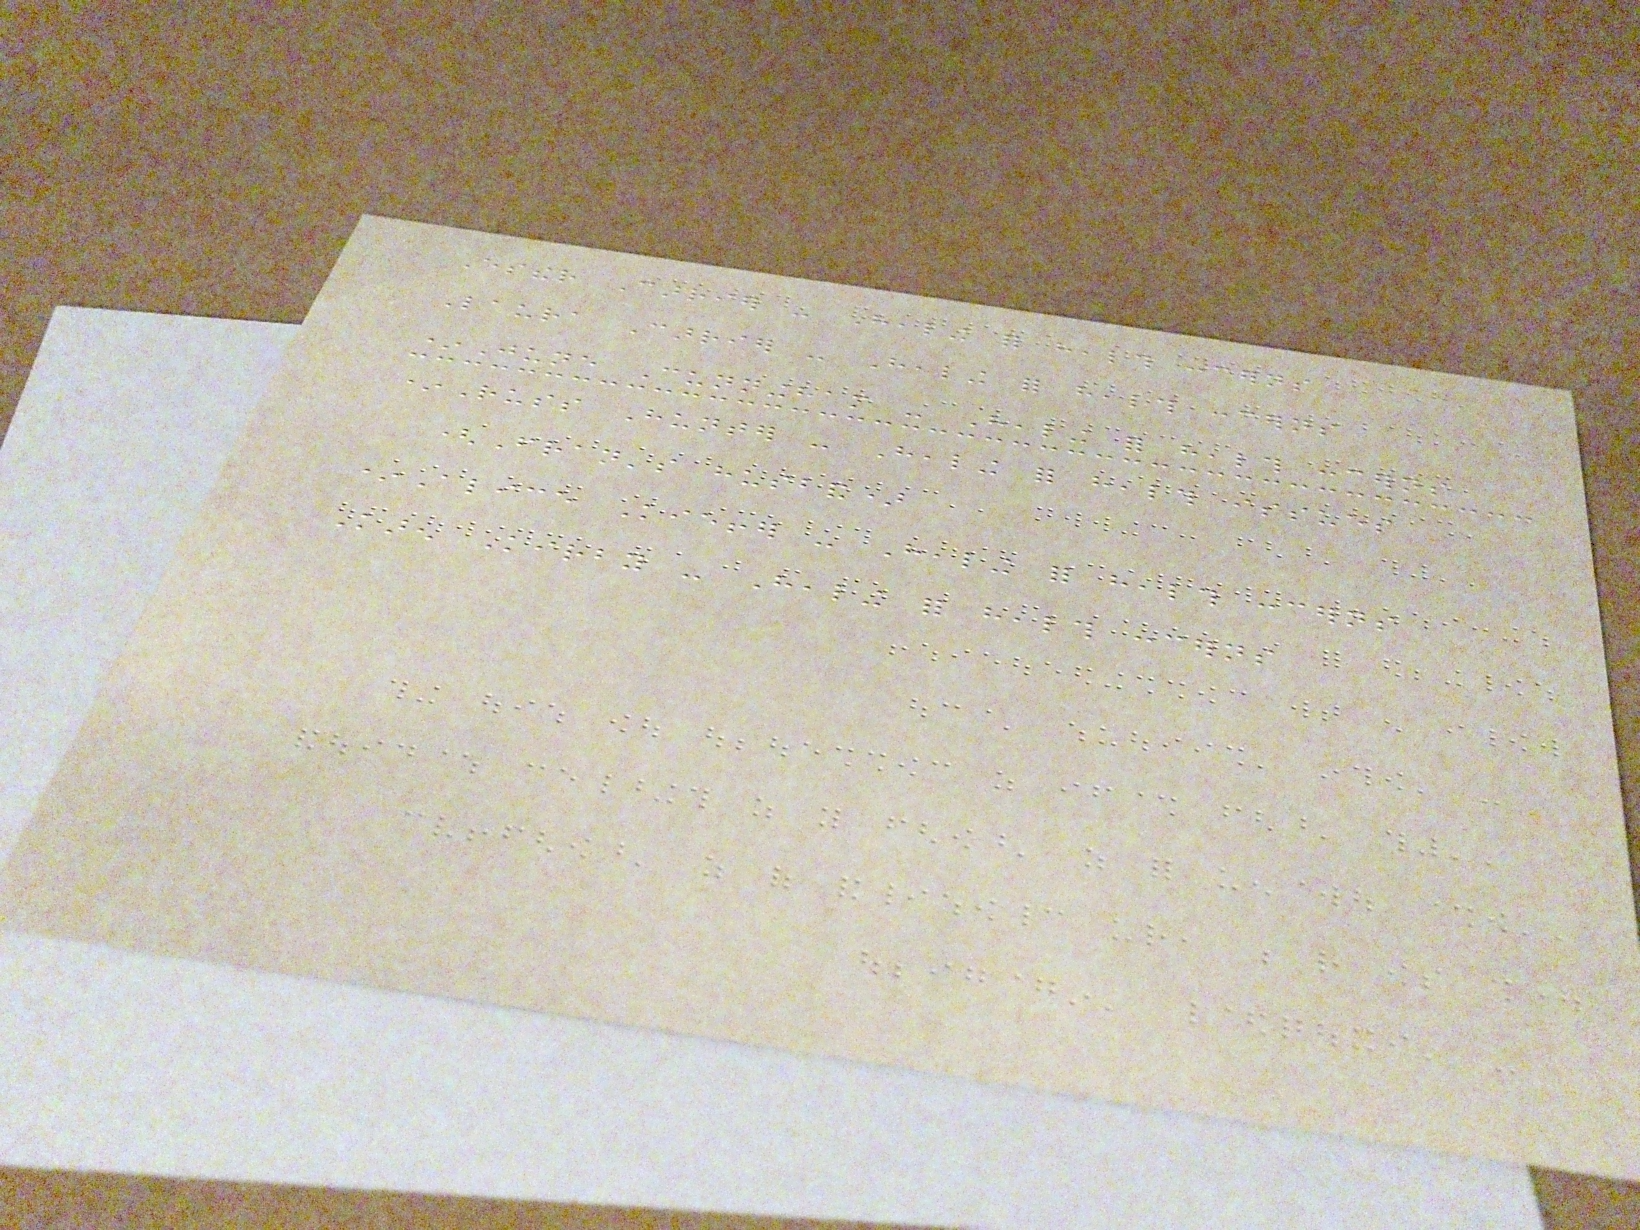Esther Carrier - Healing for health concerns
Laura Carrier - Healing for health concerns
*June Cunningham - Healing for health concerns
*Russ Hunter - Healing for health issues
(Fran's husband)
*Alice Kieffer - Healing for health concerns
Karen Kirby - Healing for health concerns
